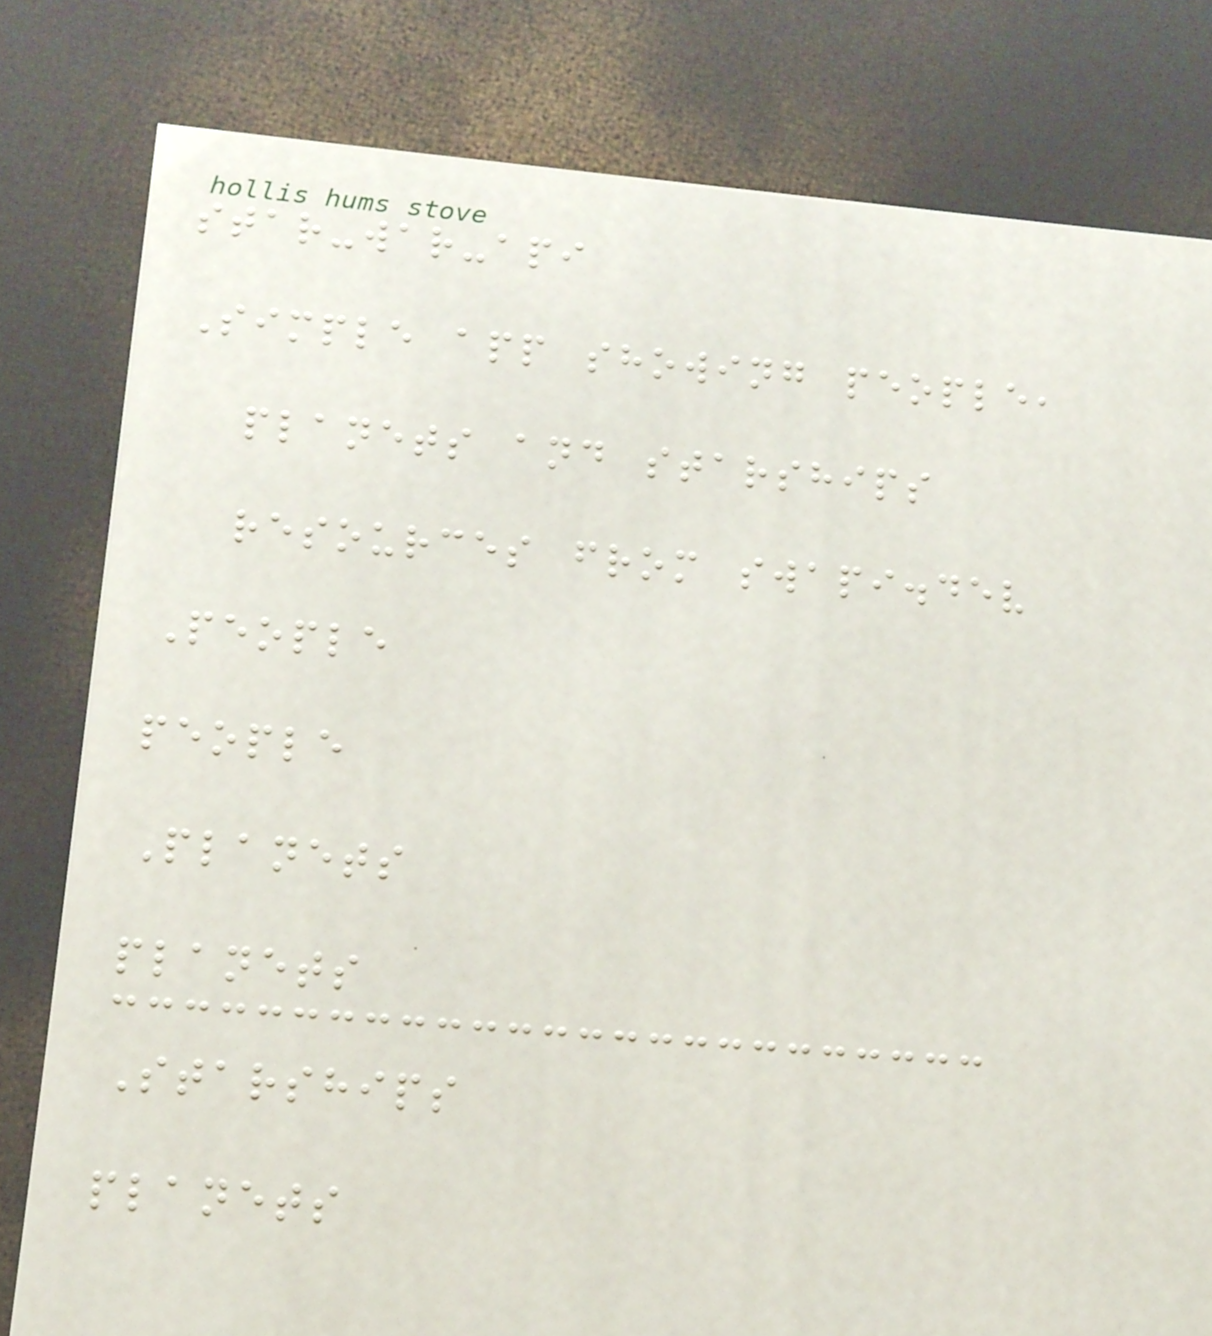star-war-api
Simple app showing people,
planets and starships
resources from swapi.dev
People
people
Planets
planets
Starships
planets
